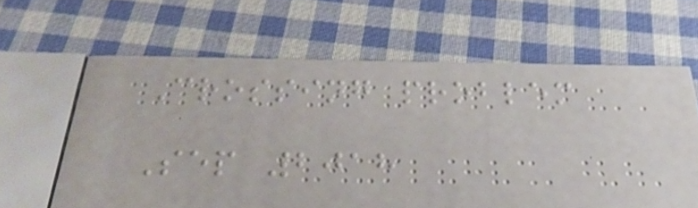Crossing problem
Sep 2018
